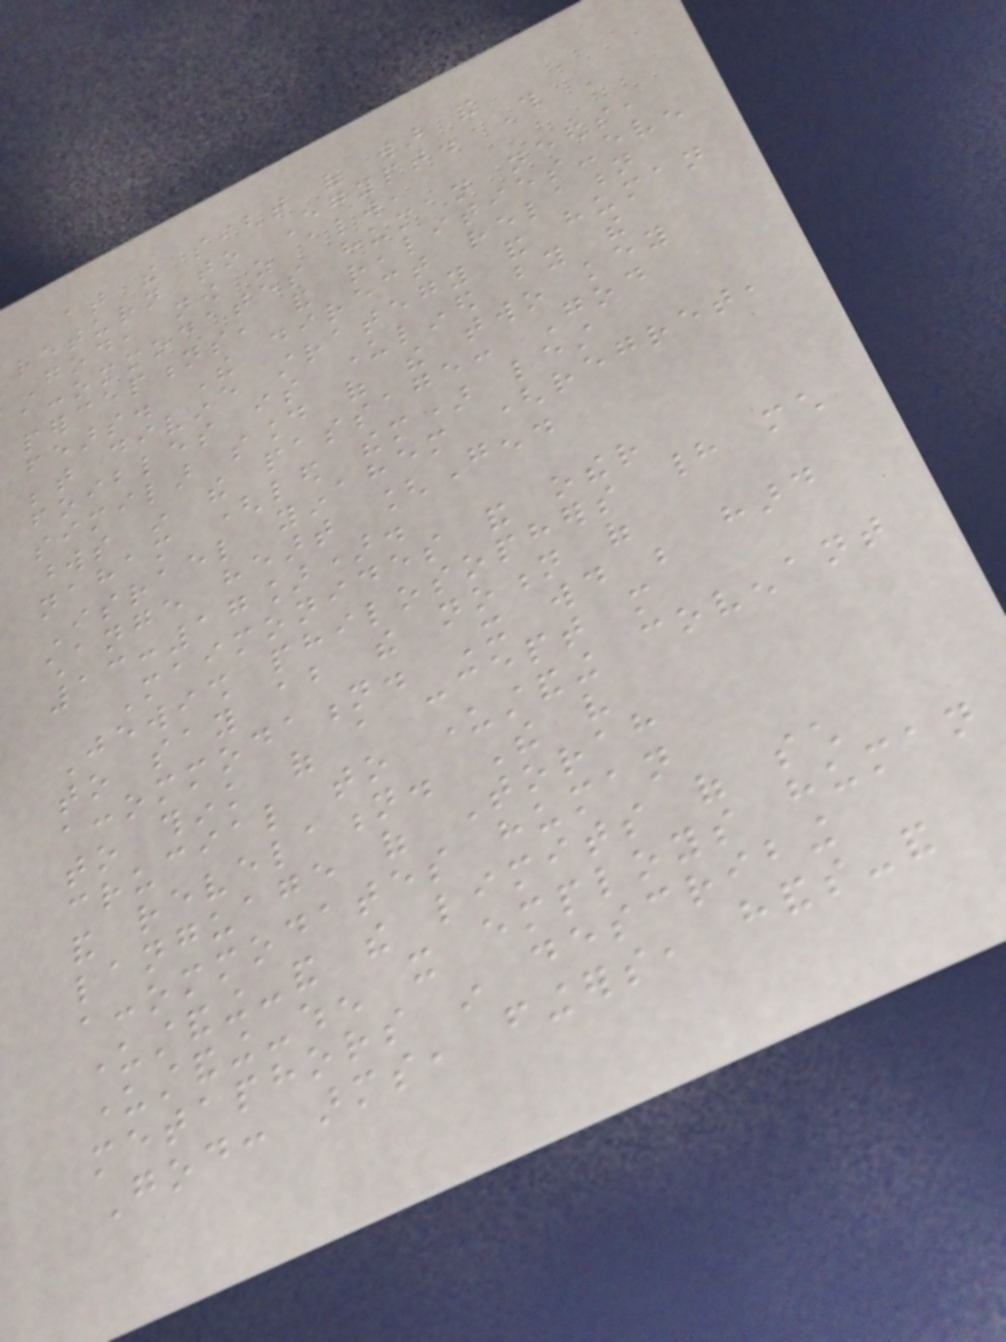at the sight of war and
return to Egypt. This
God, now as always,
accommodates human needs,
perceptions, and realities-even
fears. The direct relation
between divine strategy and human
foibles is underlined by the
similar sound of the two key
words in the passage: God
naham (led them) lest
Israel yinahem (regret,
change heart [Gen.
13:17]).
Maimonides and other
Jewish philosophers had much
to say about the notion of
accommodation. It would be hard
to think of a concept more
crucial to understanding covenant
and revelation. The very
language of Torah
accommodates human
understanding-and the limits of such
understanding-when it employs human
metaphors in describing
God: arms, fingers, hands-and
